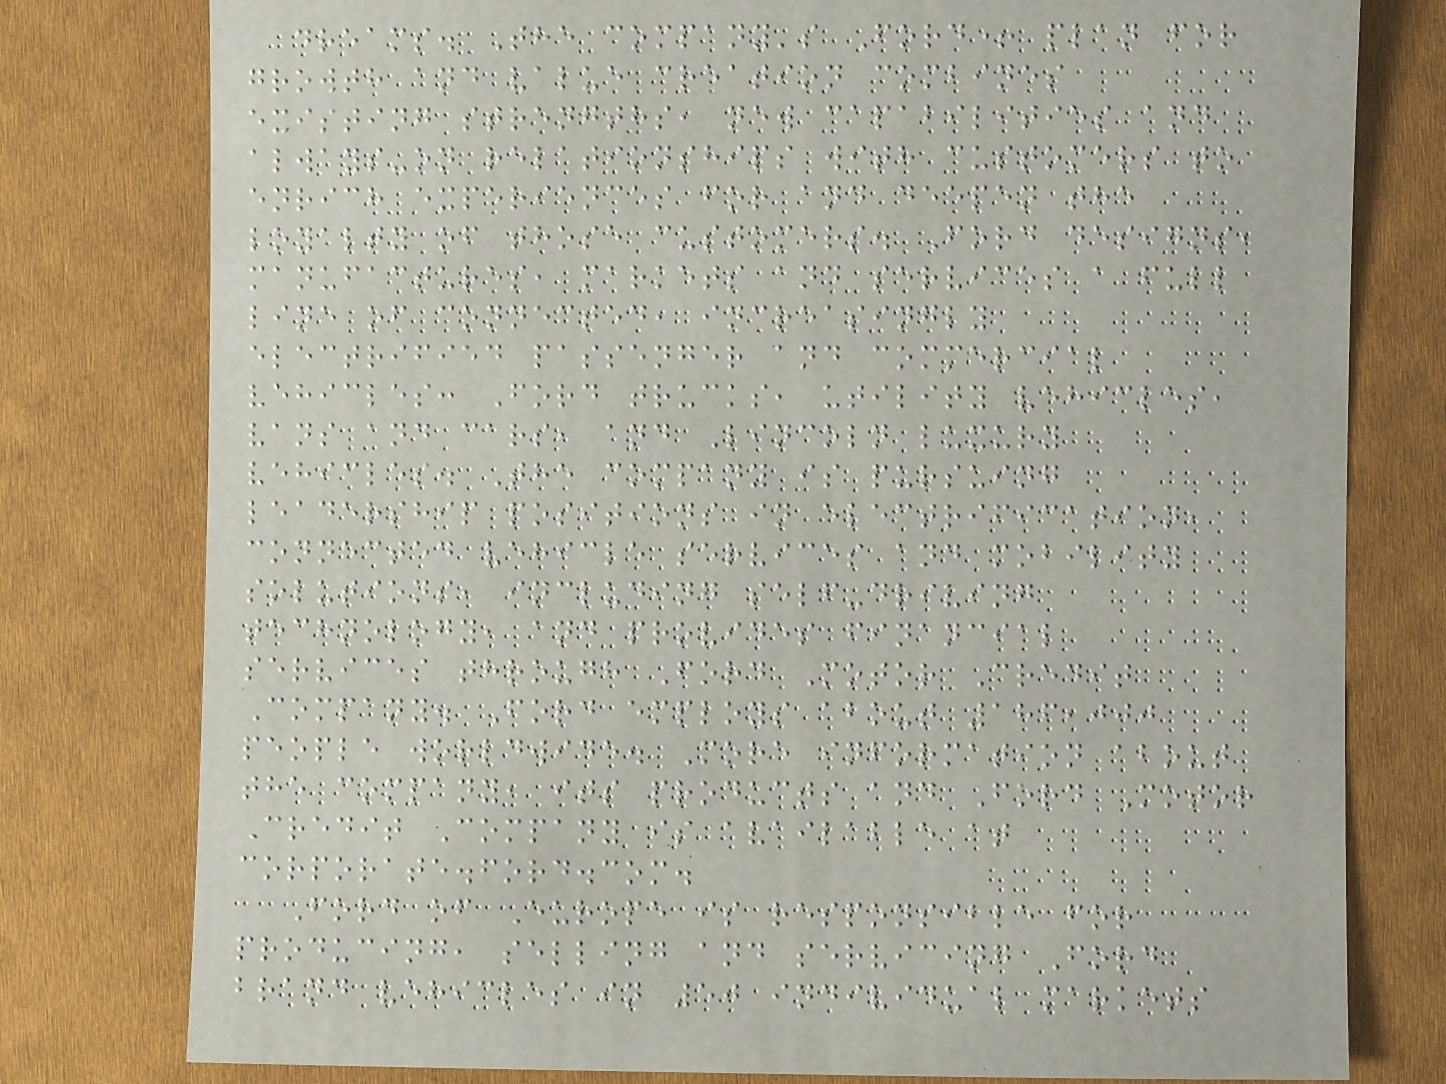dreams. The company's Ford+ plan for
growth and value creation combines
existing strengths, new capabilities and
always-on relationships with customers to
enrich experiences for and deepen the
loyalty of those customers. Ford designs,
manufactures, markets and services a full
line of connected, increasingly
electrified passenger and commercial
vehicles: Ford trucks, utility vehicles,
vans and cars, and Lincoln luxury
vehicles. The company is pursuing
leadership positions in electrification,
connected vehicle services and mobility
solutions, including self-driving
technology, and provides financial
services through Ford Motor Credit
Company. Ford employs about 186,000
people worldwide. More information about
the company, its products and Ford Motor
Credit Company is available at
corporate.ford.com.
Ford of Europe is responsible for
producing, selling and servicing Ford
brand vehicles in 50 individual markets
